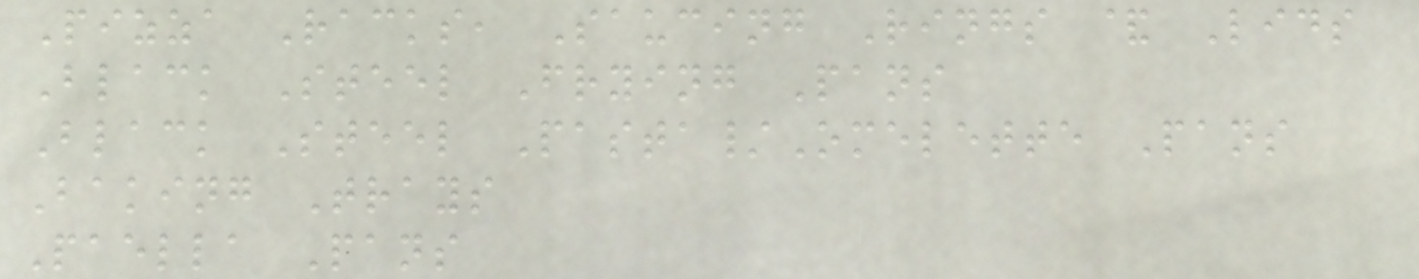Pizza Racks, Saucing Rings & Lids
Black Steel Frying Pans
Black Steel Pasta/Omelette Pans
Baking Trays
Paella Pans
